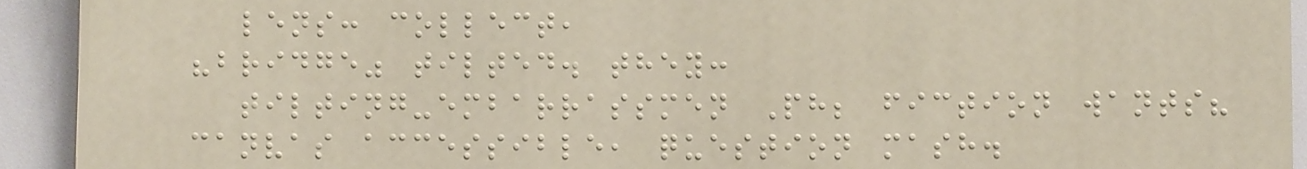lens: collect,
"bridge" tilted. they:
tilting-embarrassmen Ph; fiction wants?
canvas accessible, question mash.
